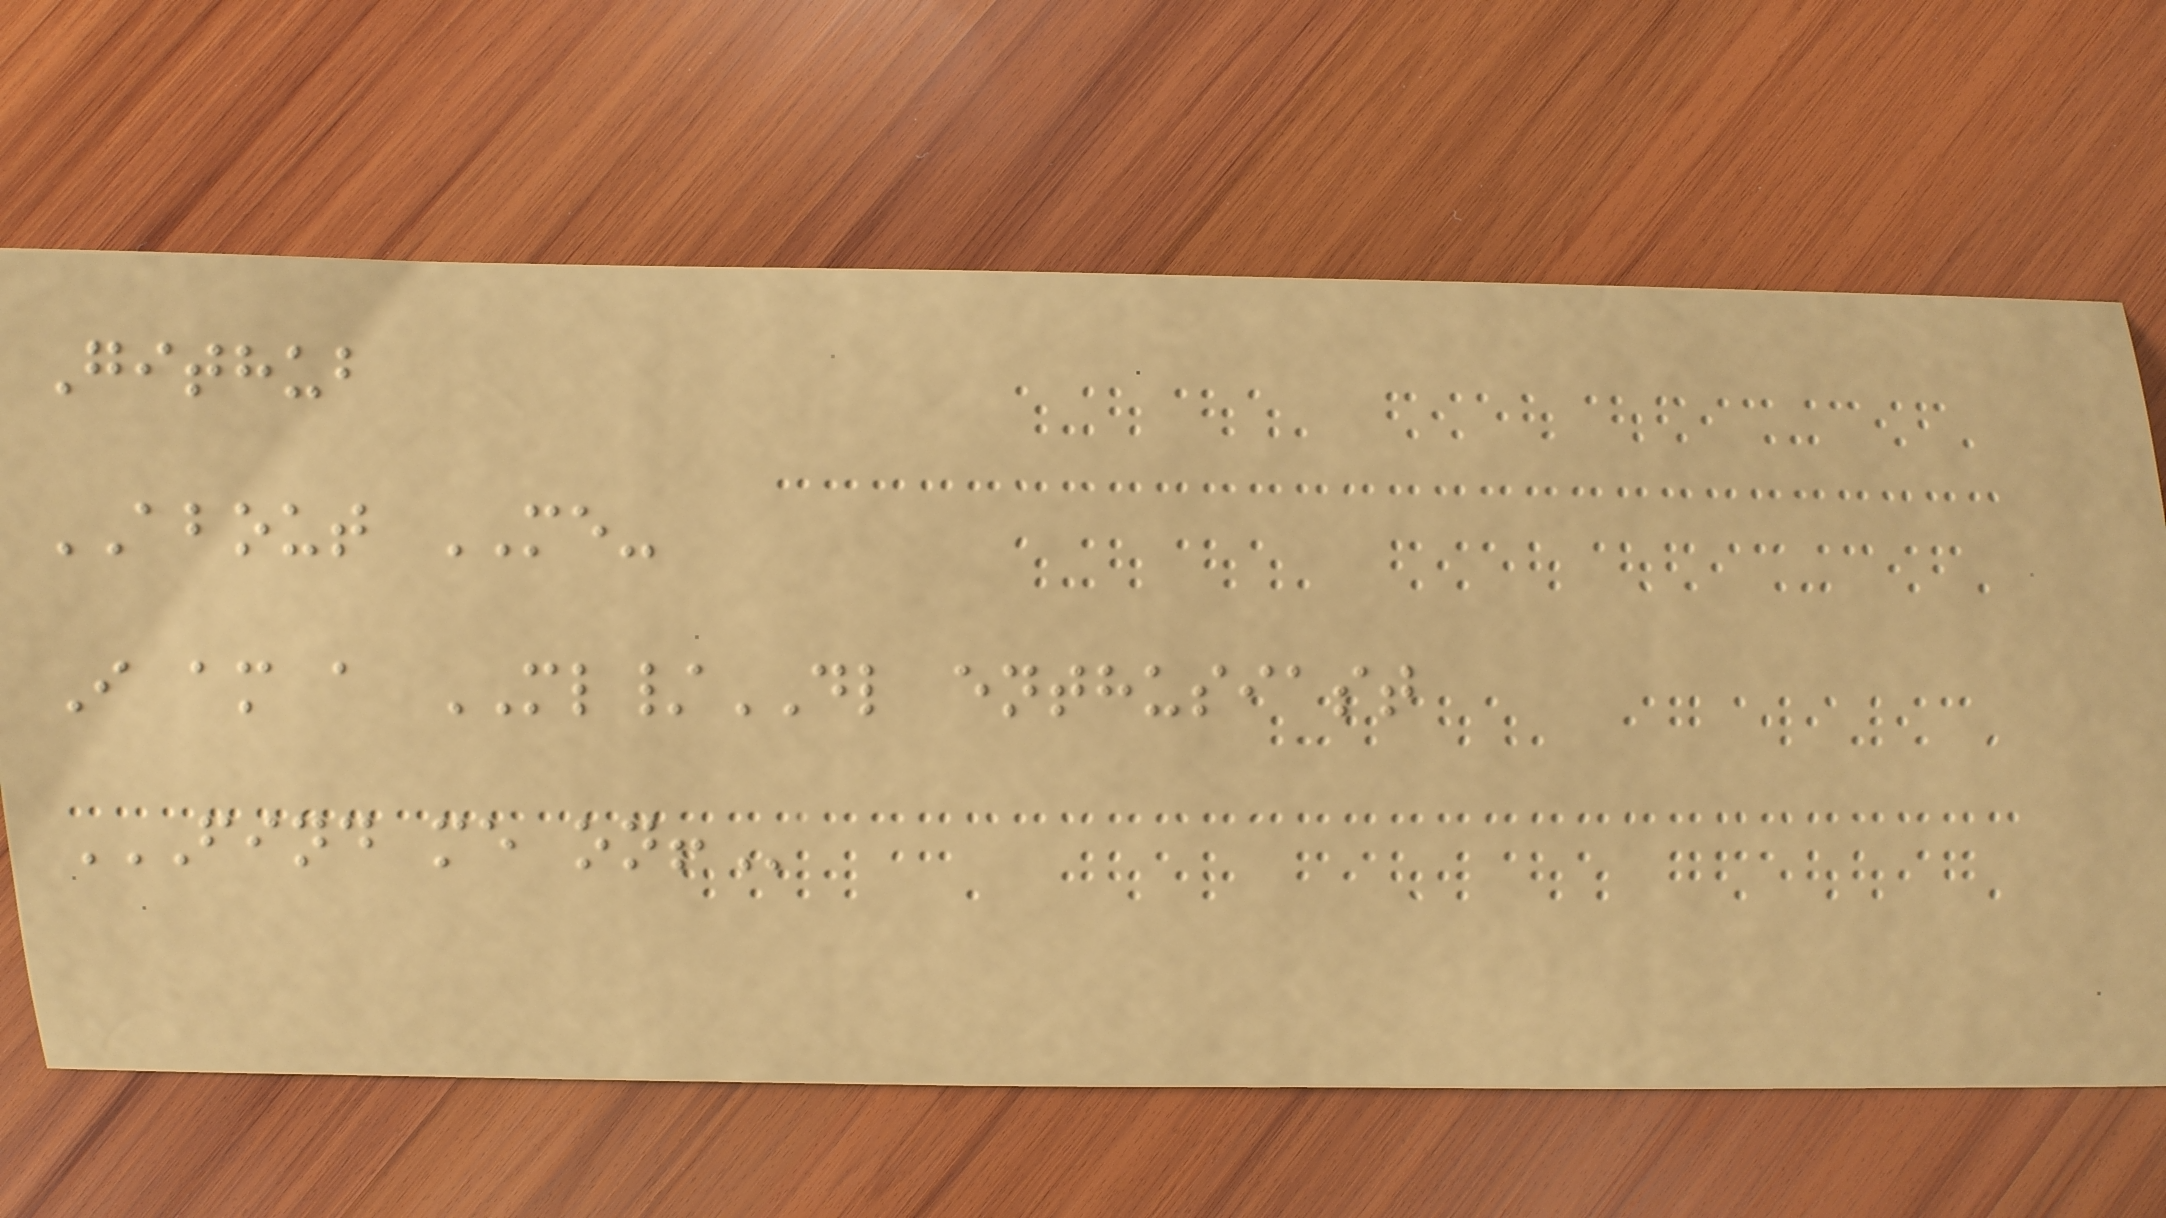Github
ABOUT ME-
I am a ML/DL enthusiast
FIND ME ON!
